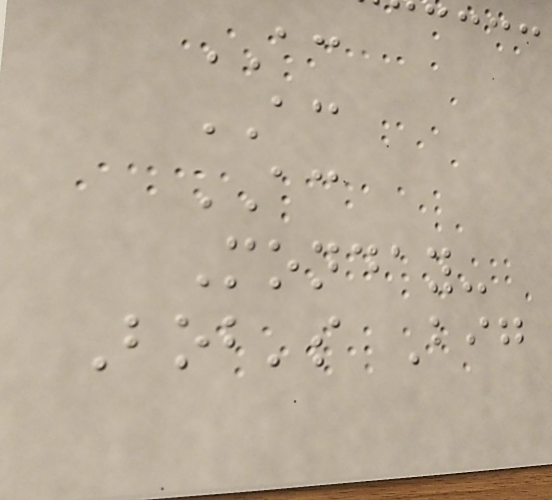AC
AC
AC
Monday-
Bob's Big
